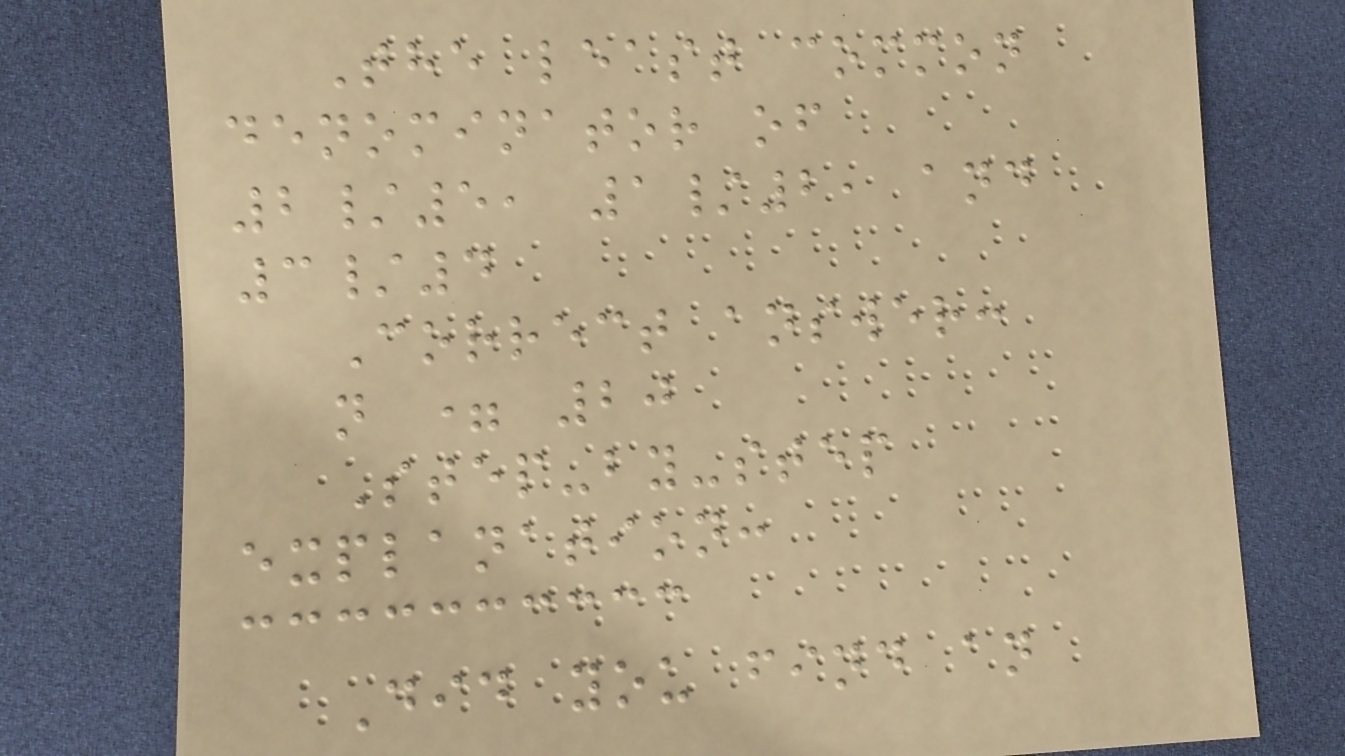The least common
denominator of
2/5, 1/2, and
3/4
Correct answer:
n = 20
Step-by-step
explanation:
Did you find an
